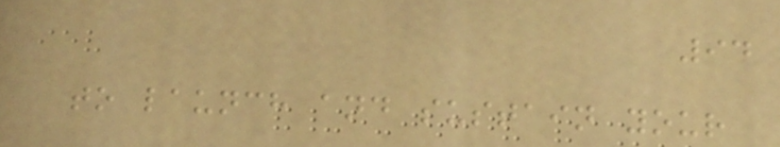94
to launch and sustain your
